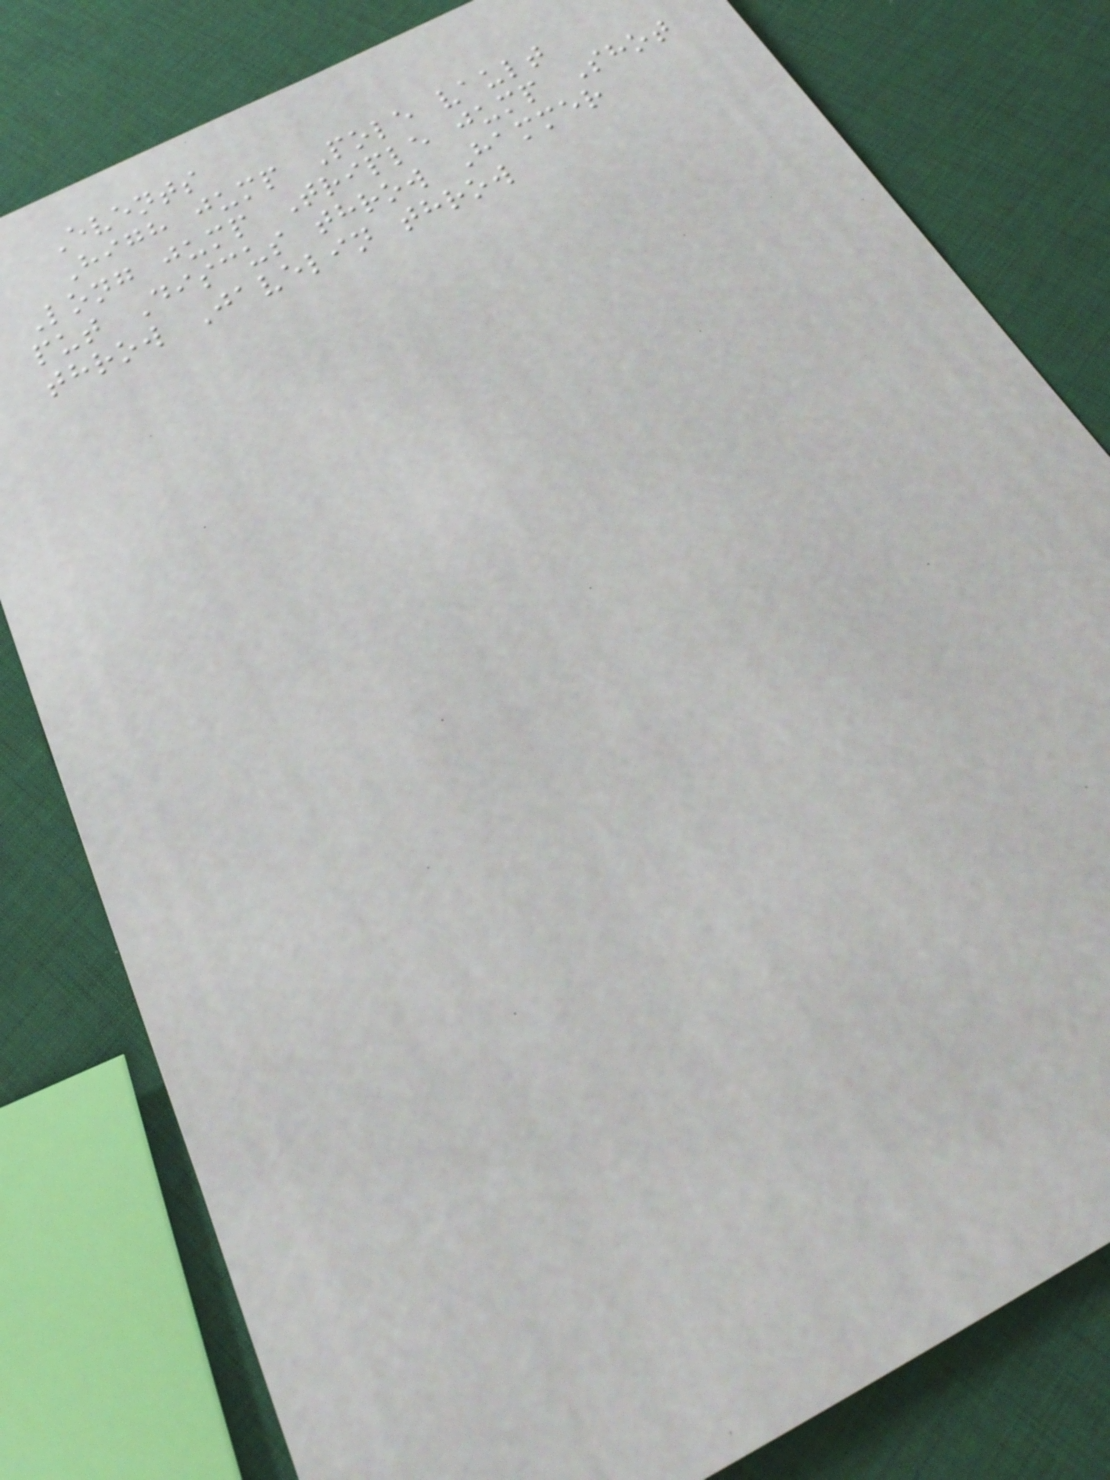Events
High jump Pole vault
Long jump Triple jump Shot
put Discus throw Hammer
throw Javelin throw
